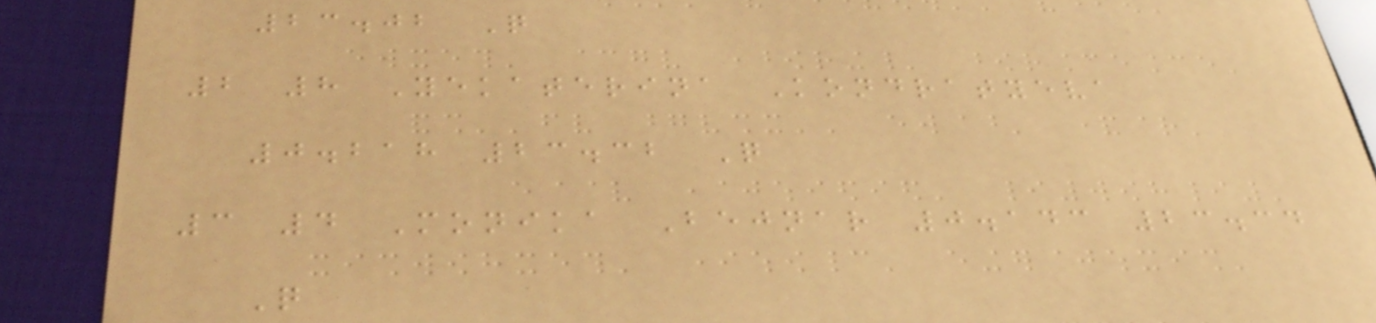23.02 Q
2 8 Yekaterina Kondratyeva
0.218 23.32 Q
3 4 Monika Bejnar 0.143 23.34
Q
